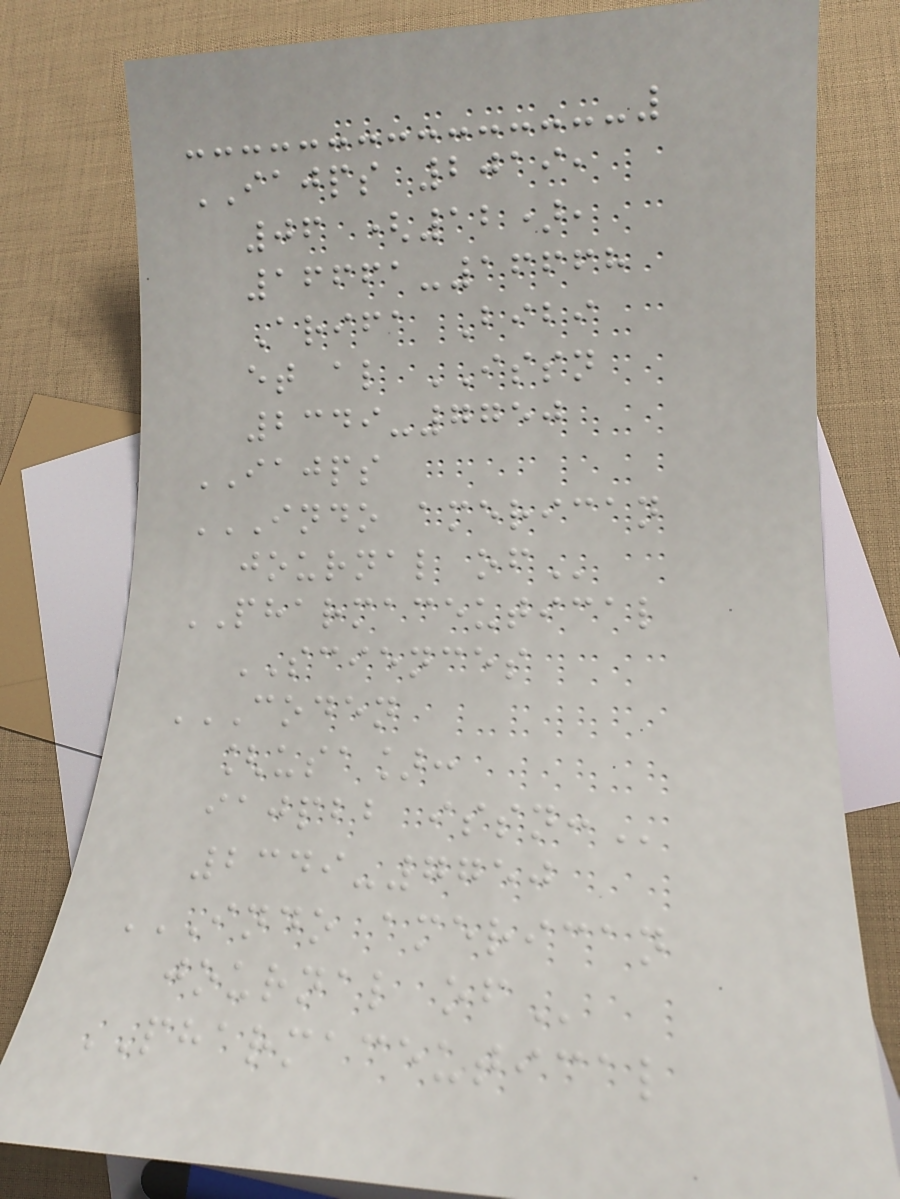IAJPS 2019,
06 (12),
16661-16668
Arifa Bibi
et al ISSN
2349-7750
IAJPS
INDO AMERICAN
JOURNAL OF
PHARMACEUTICAL
SCIENCES
CODEN
[USA]:
IAJPBB ISSN:
2349-7750
INDO AMERICAN
JOURNAL OF
PHARMACEUTICAL
